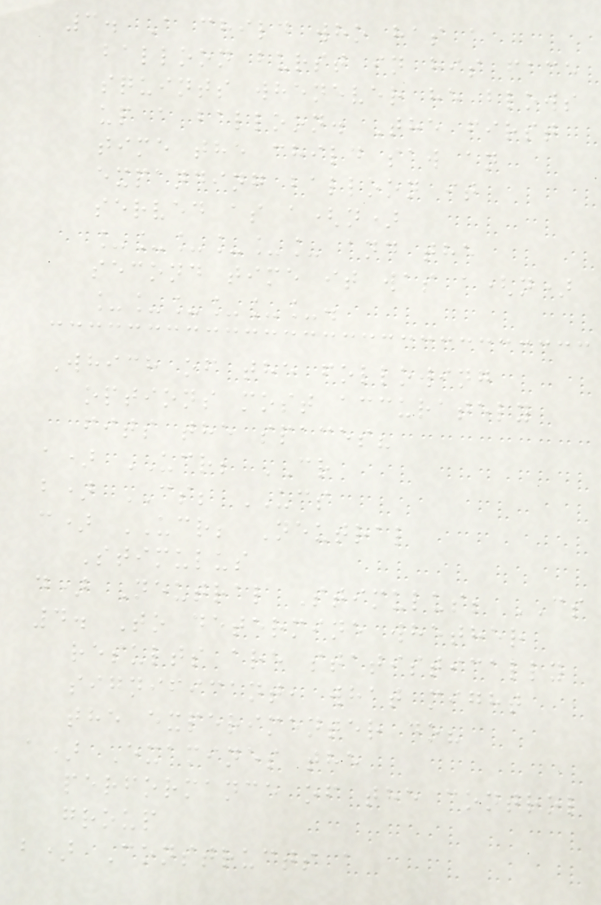3. A child who has a
balloon burst in his face
squints whenever he blows
up a balloon. The first
time the child saw an
expanding balloon it
served as a(n)
______ and the
second time it was a(n)
______.
Which of the following
options most accurately
fits the spaces?
a) UCR; CR
b) CS; UCS
c) UCR; Neutral
Stimulus
d) Neutral Stimulus; CS
4. To determine whether
results are statistically
significant, what might
the experimenter do?
a) Examines the
performance of the control
group
b) Constructs a
